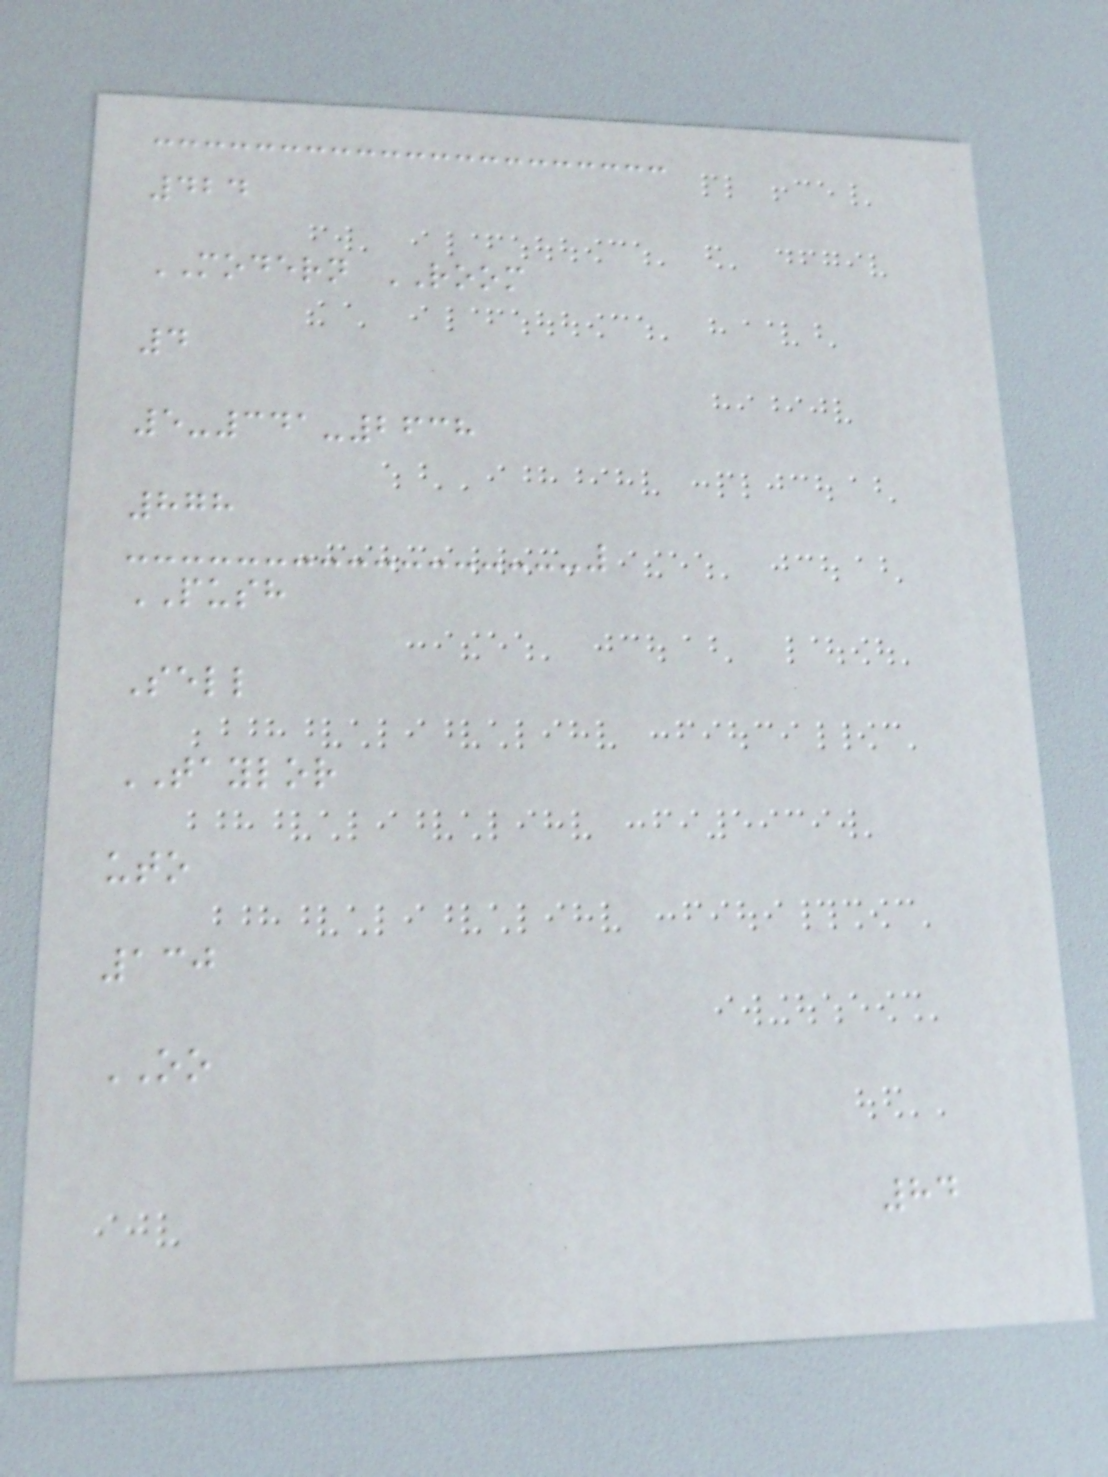424
MODERN ROOM
4
5-341-2638
878
PUSH
Sell
TAYLOR
uto
130
OO
84
